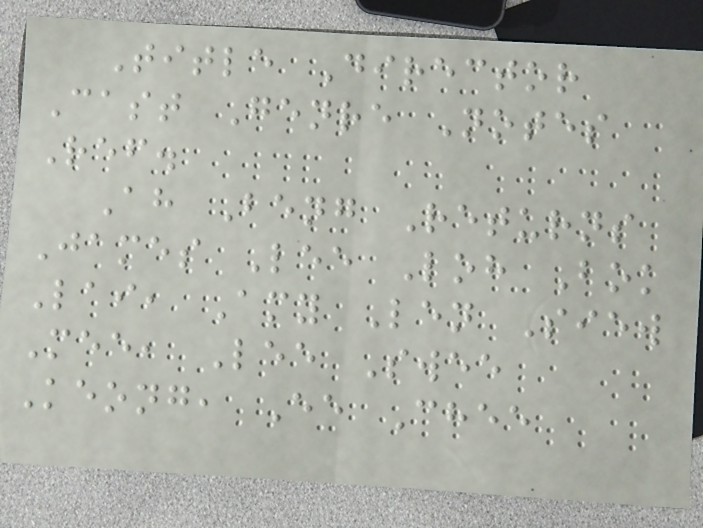Title Director
Cast Genre Notes
Ref.
Ah Beng Returns
James Lee Loh Bok
Lai, Amy Len Siew
Mee, Lee Swee
Keong, Ee Chee
